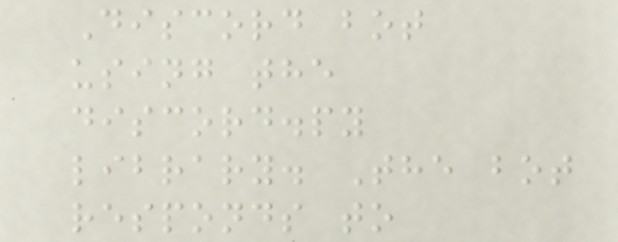Discord bot
using the
discord.py
library. The bot
responds to
